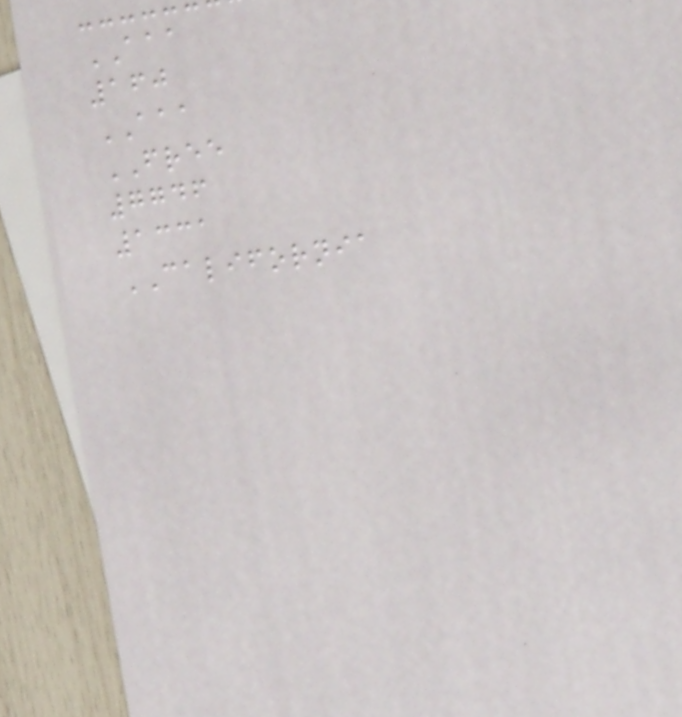AAA
160
AAA
FREE
7746
1331
CALIFORNIA
